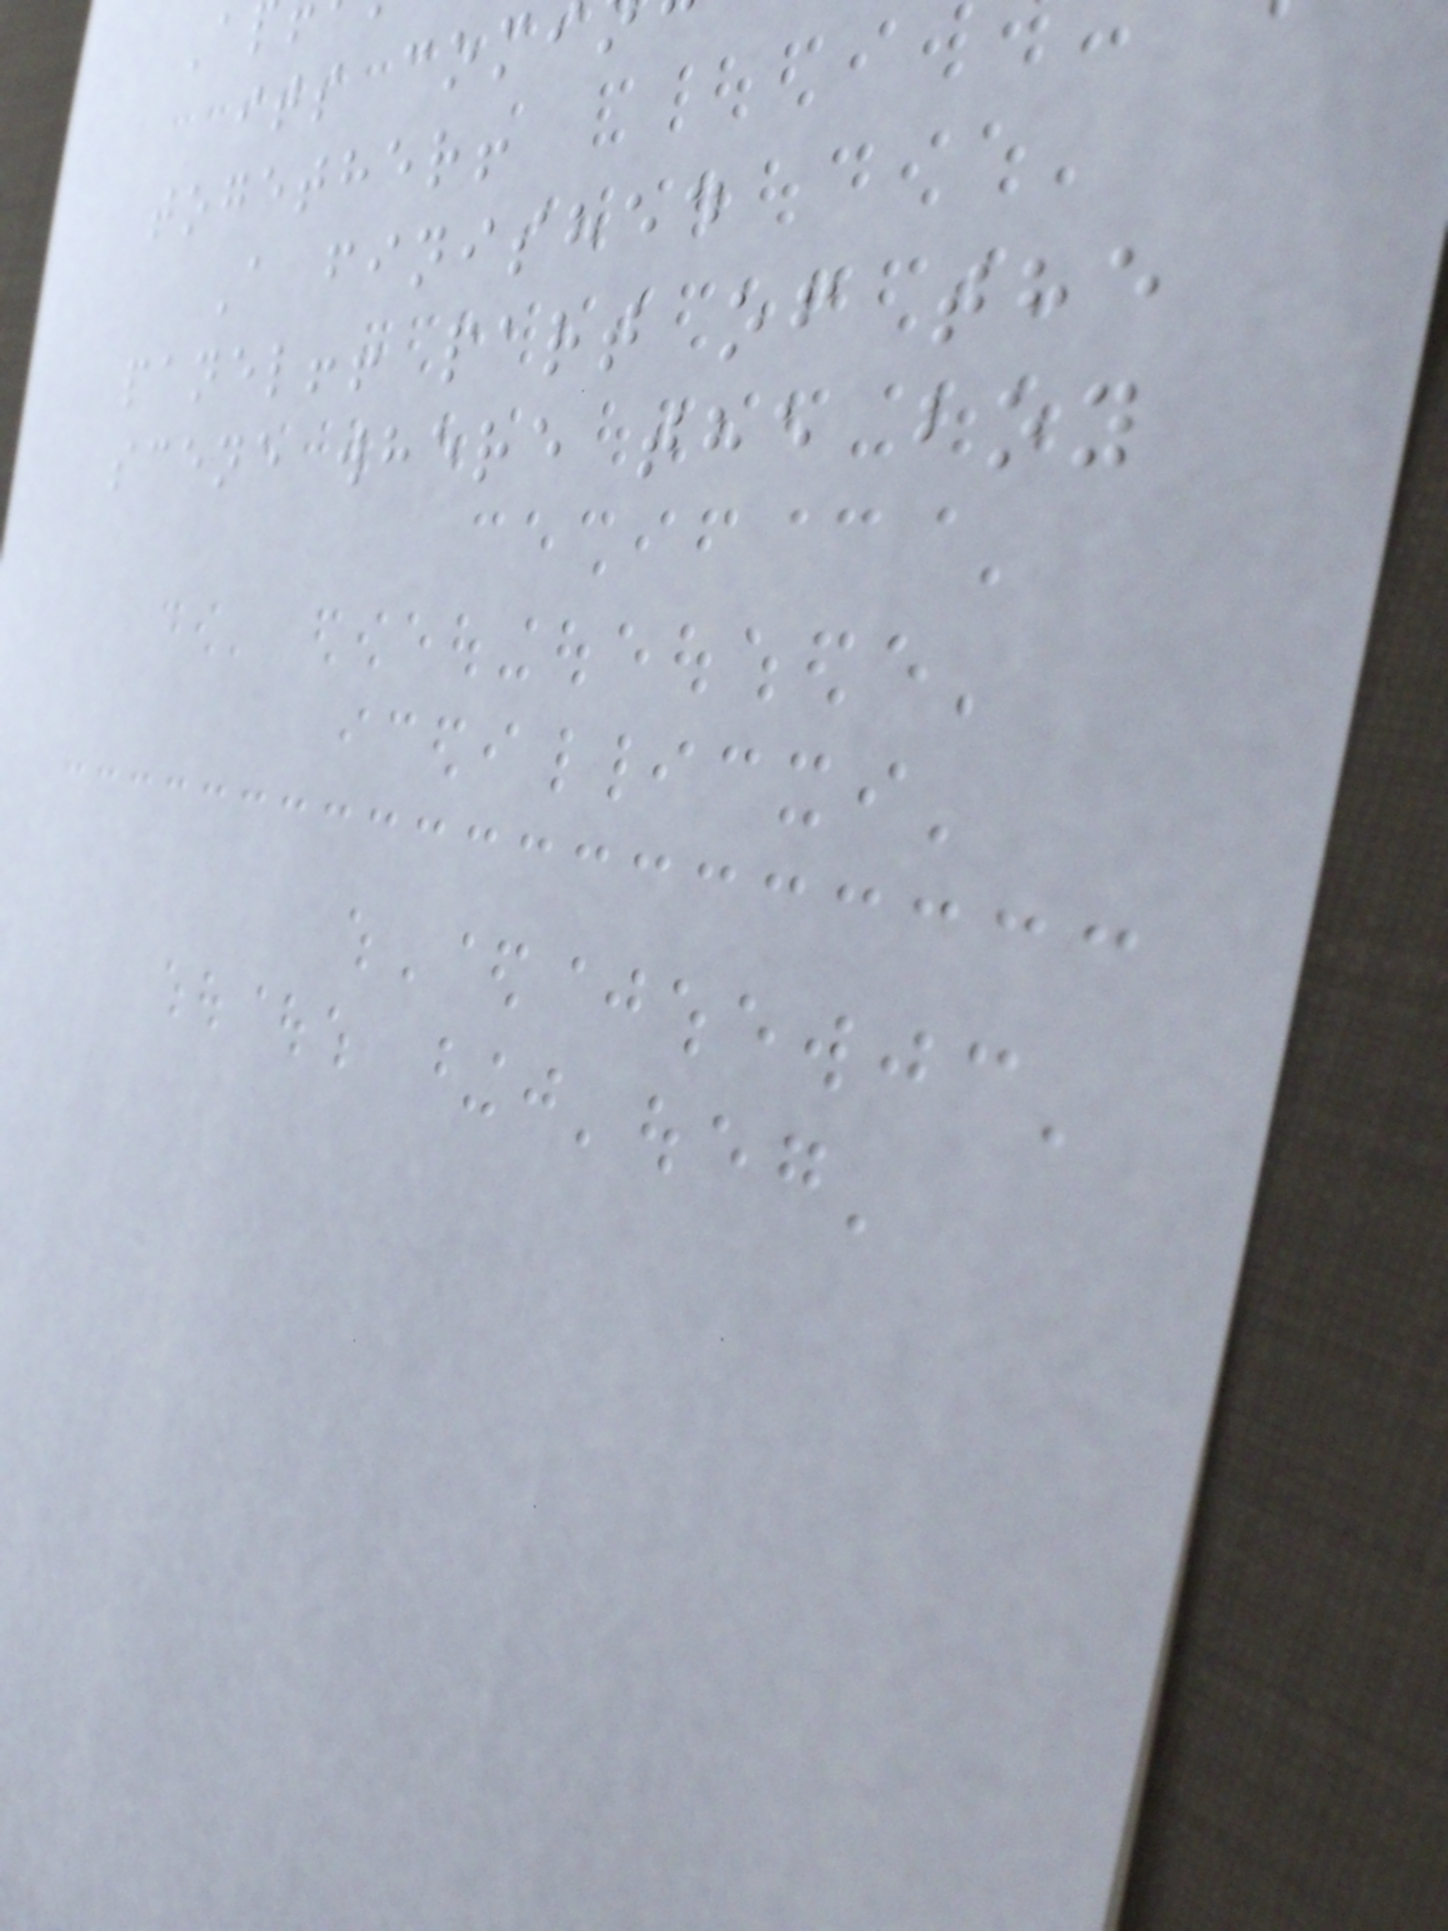its com
together!
A finished
panel!! part of the
scene where the boy
